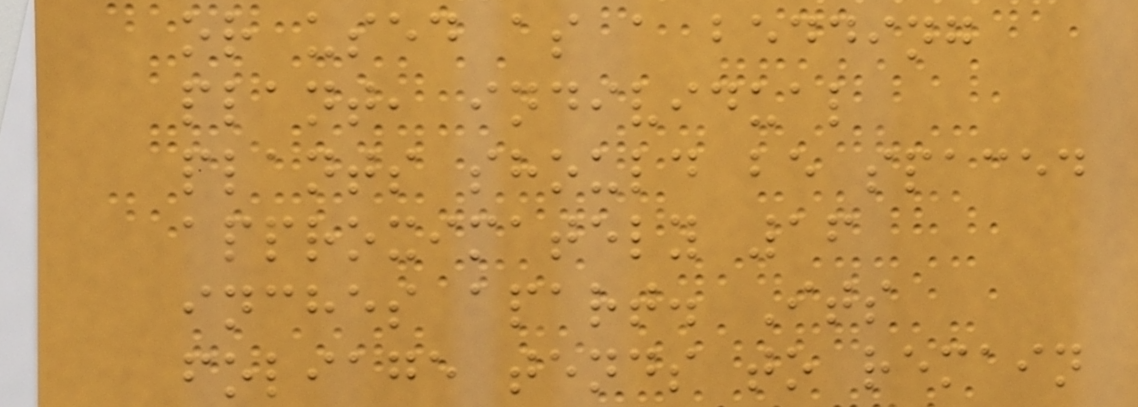or used as a bedding
plant, individual
plants should be spaced
approximately 16
inches apart. Its
foliage tends to remain
